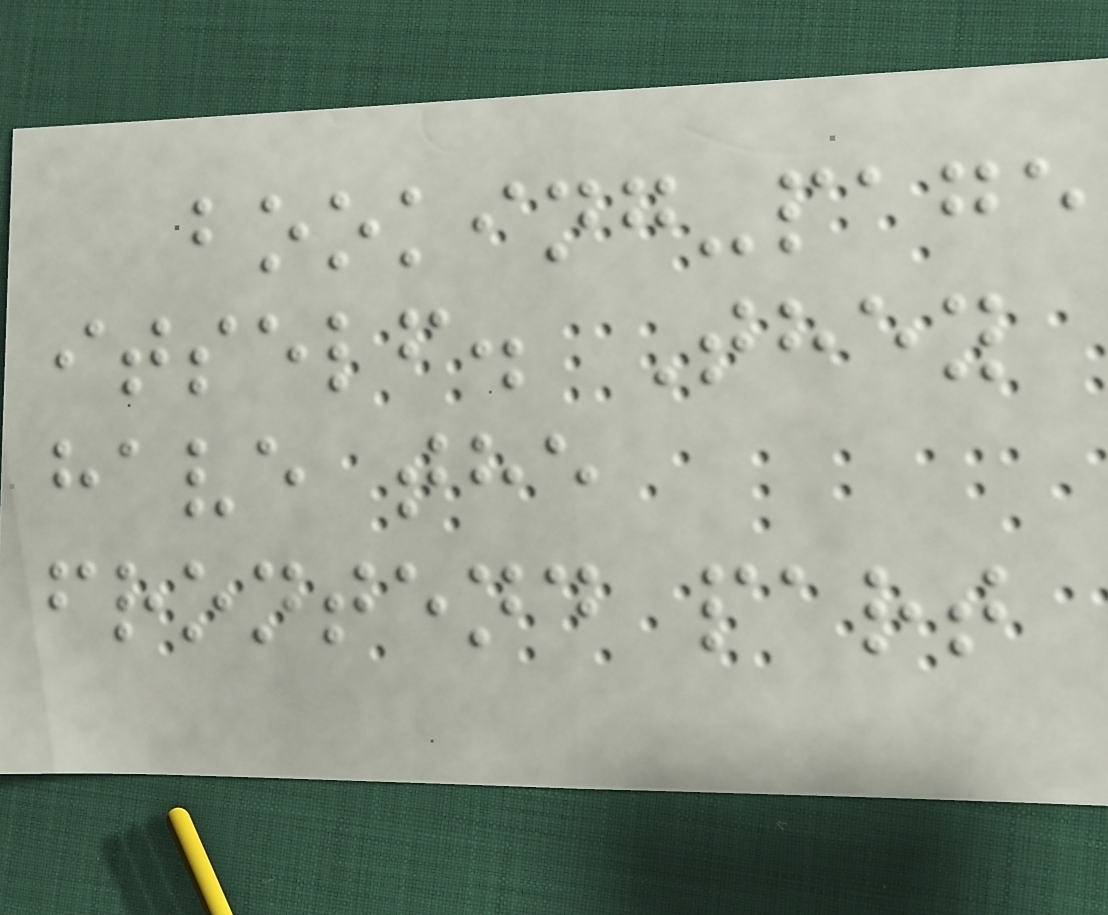booking-page
itself. They
have the
frontend part
